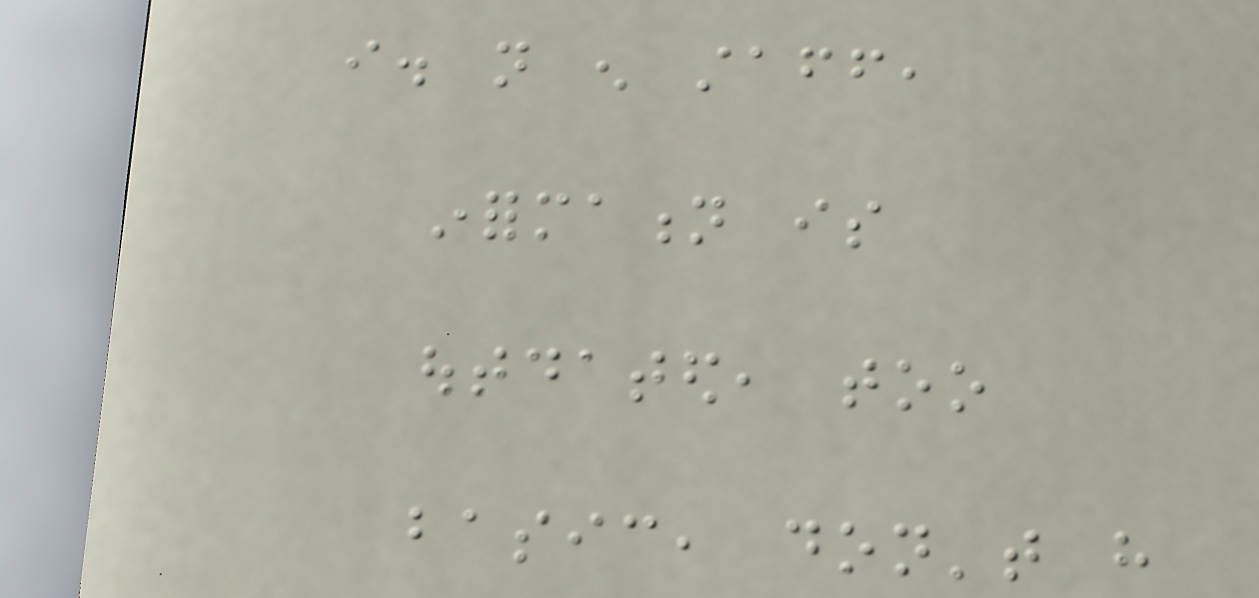i. not enough staff,
information is
outdated, too
basic, don't have
